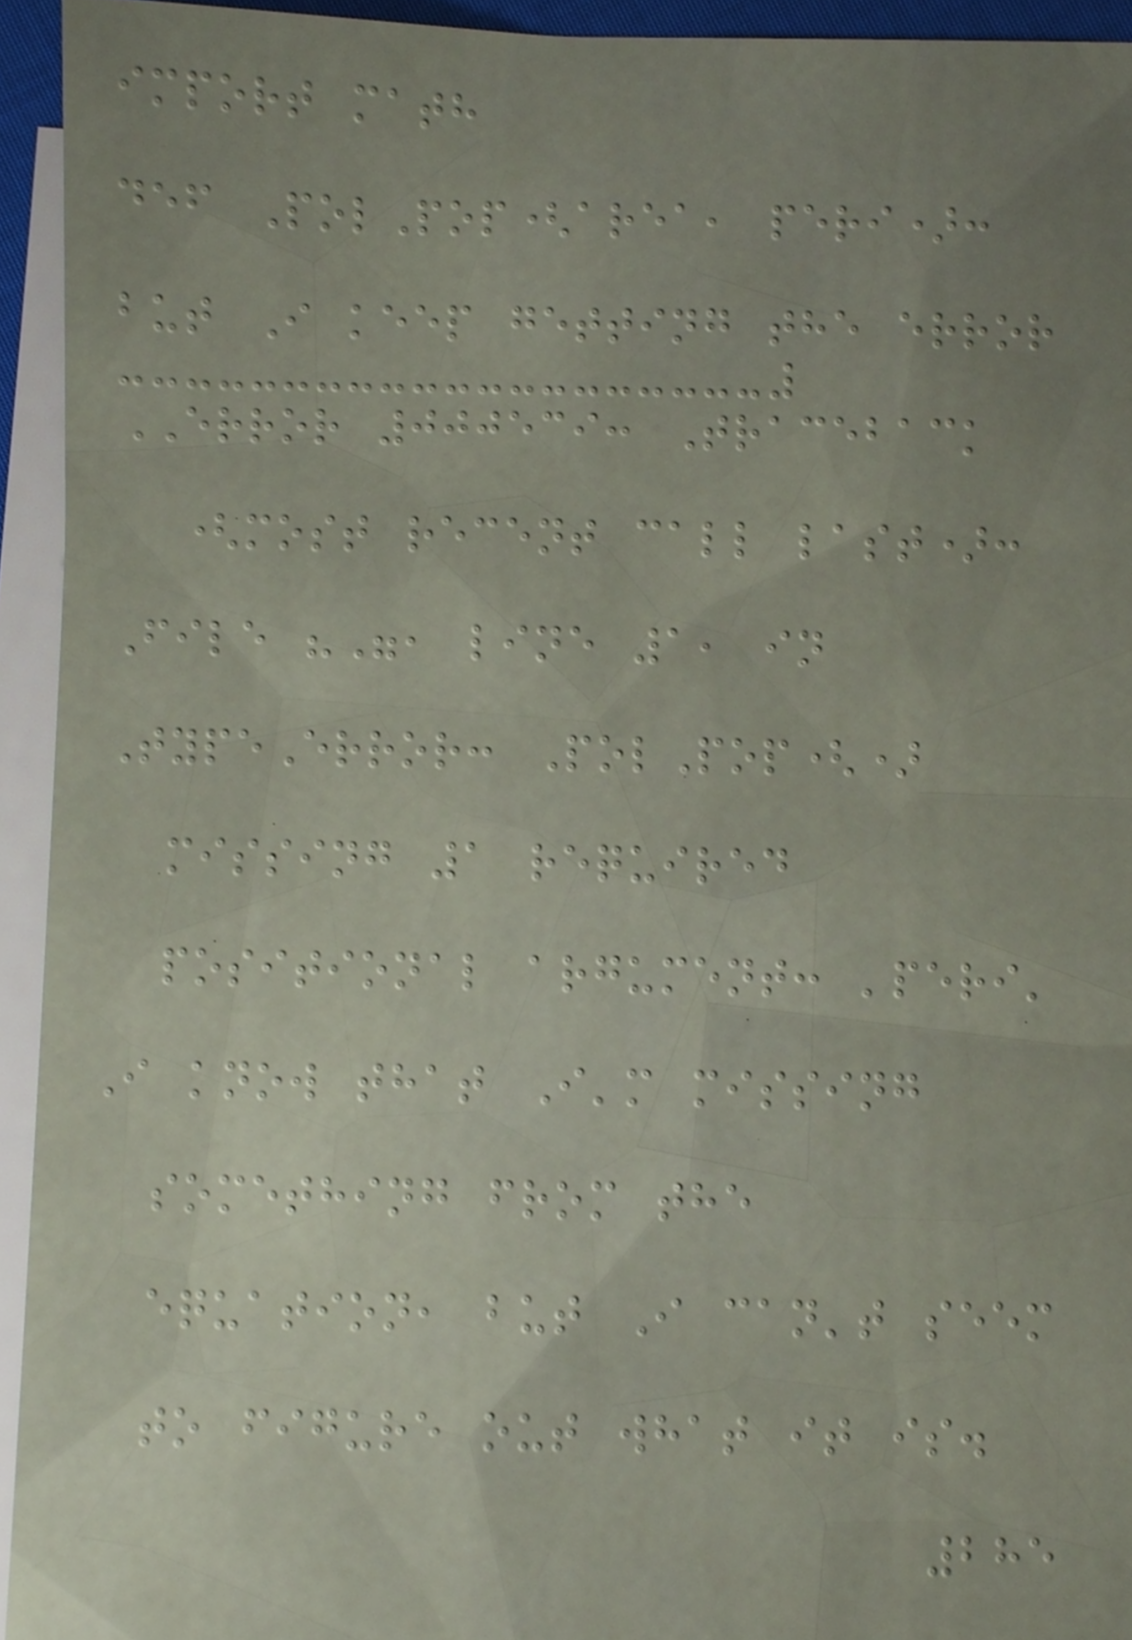import math
def PolPop(area, peri):
but I keep getting the error
ERROR 000539: Traceback
(most recent call last):
File "", line 1, in
TypeError: PolPop()
missing 1 required
positional argument: 'peri'
I know that I'm missing
something from the
equation, but I can't seem
to figure out what it is.
285
